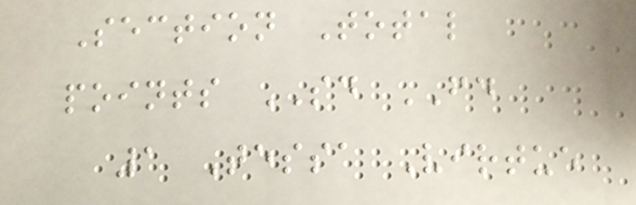Section Total
points SD FD
1 Tessa Virtue
